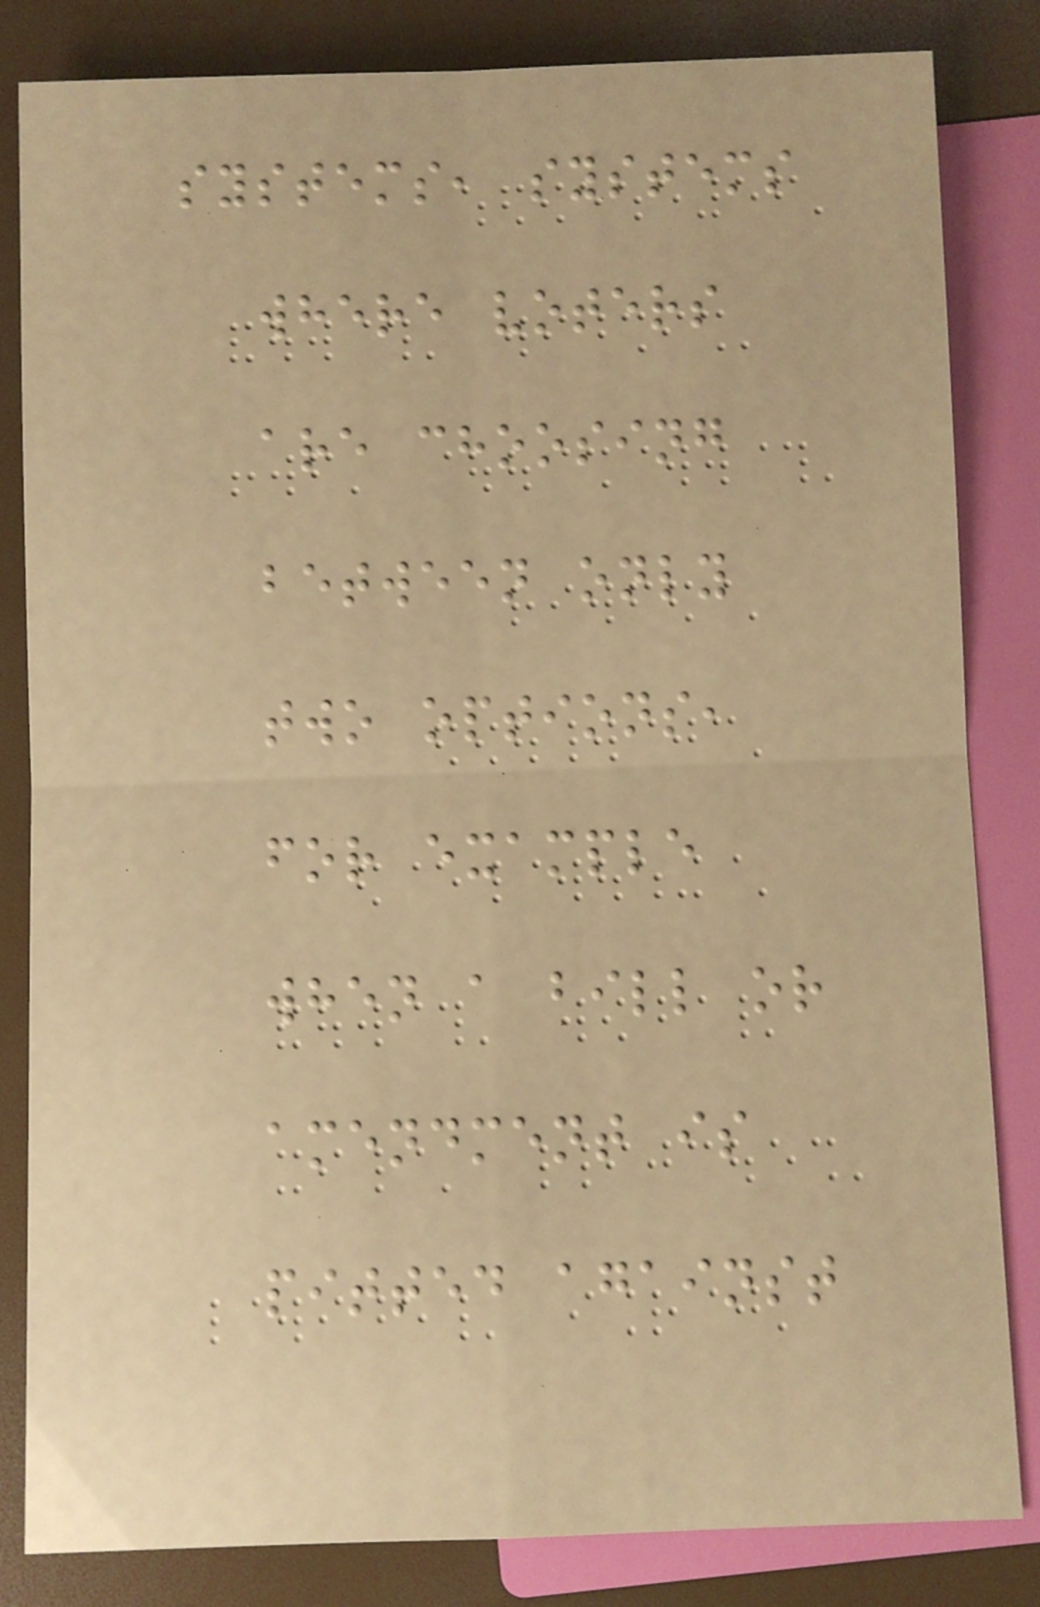systems, systems
where voters
are choosing
between only
two options,
for example
when a bill or
amendment is
pitted against
